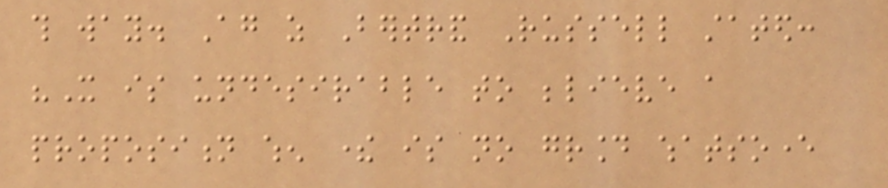this way. Again as Bertrand Russell stated:
"It is undesirable to believe a
proposition when there is no ground whatsoever
